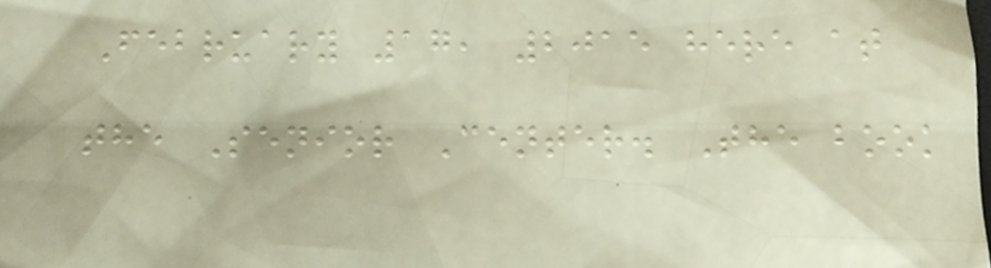February 17, 2015 here at
the Senior Center. The book
